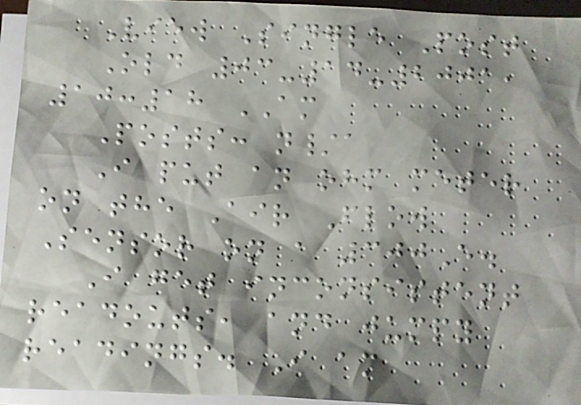View Single Post
Old 03-14-2001,
10:18 AM
Posts: n/a
I put an ohm meter
on the Air Flow
Sensor on a 300E.
I get inconsistent
readouts, and jumpy
readings. I am
